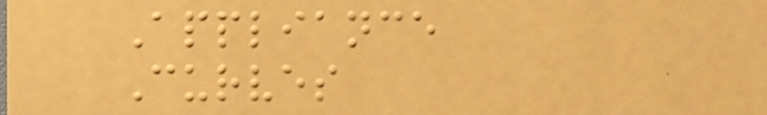Appliance
Curves
